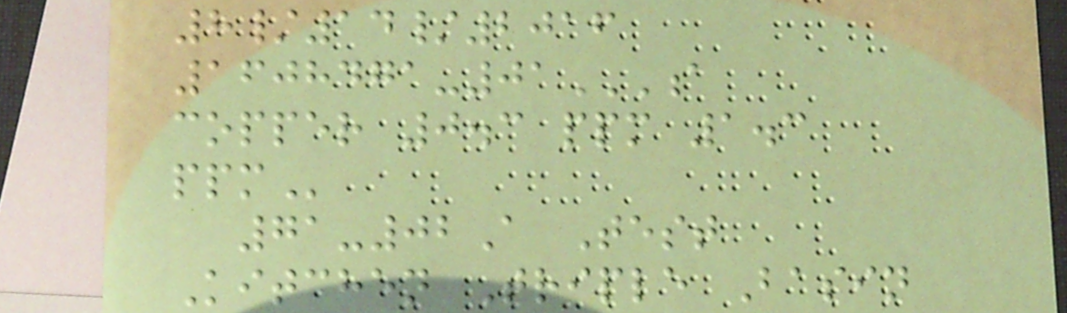8/14/2016
1608471-01A
COPPER 0.3 PPM 1.3
PPM
71-02A Test
Kitchen Triple Basin
